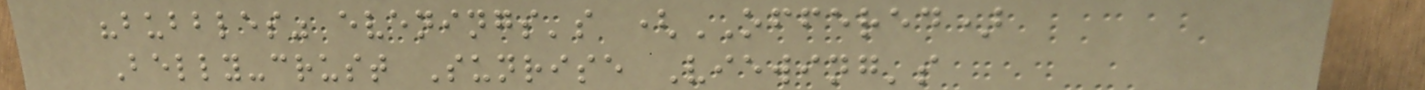"bubbles" evenings's (OFFERED)
Belly-crust Sunrise Viewing's
